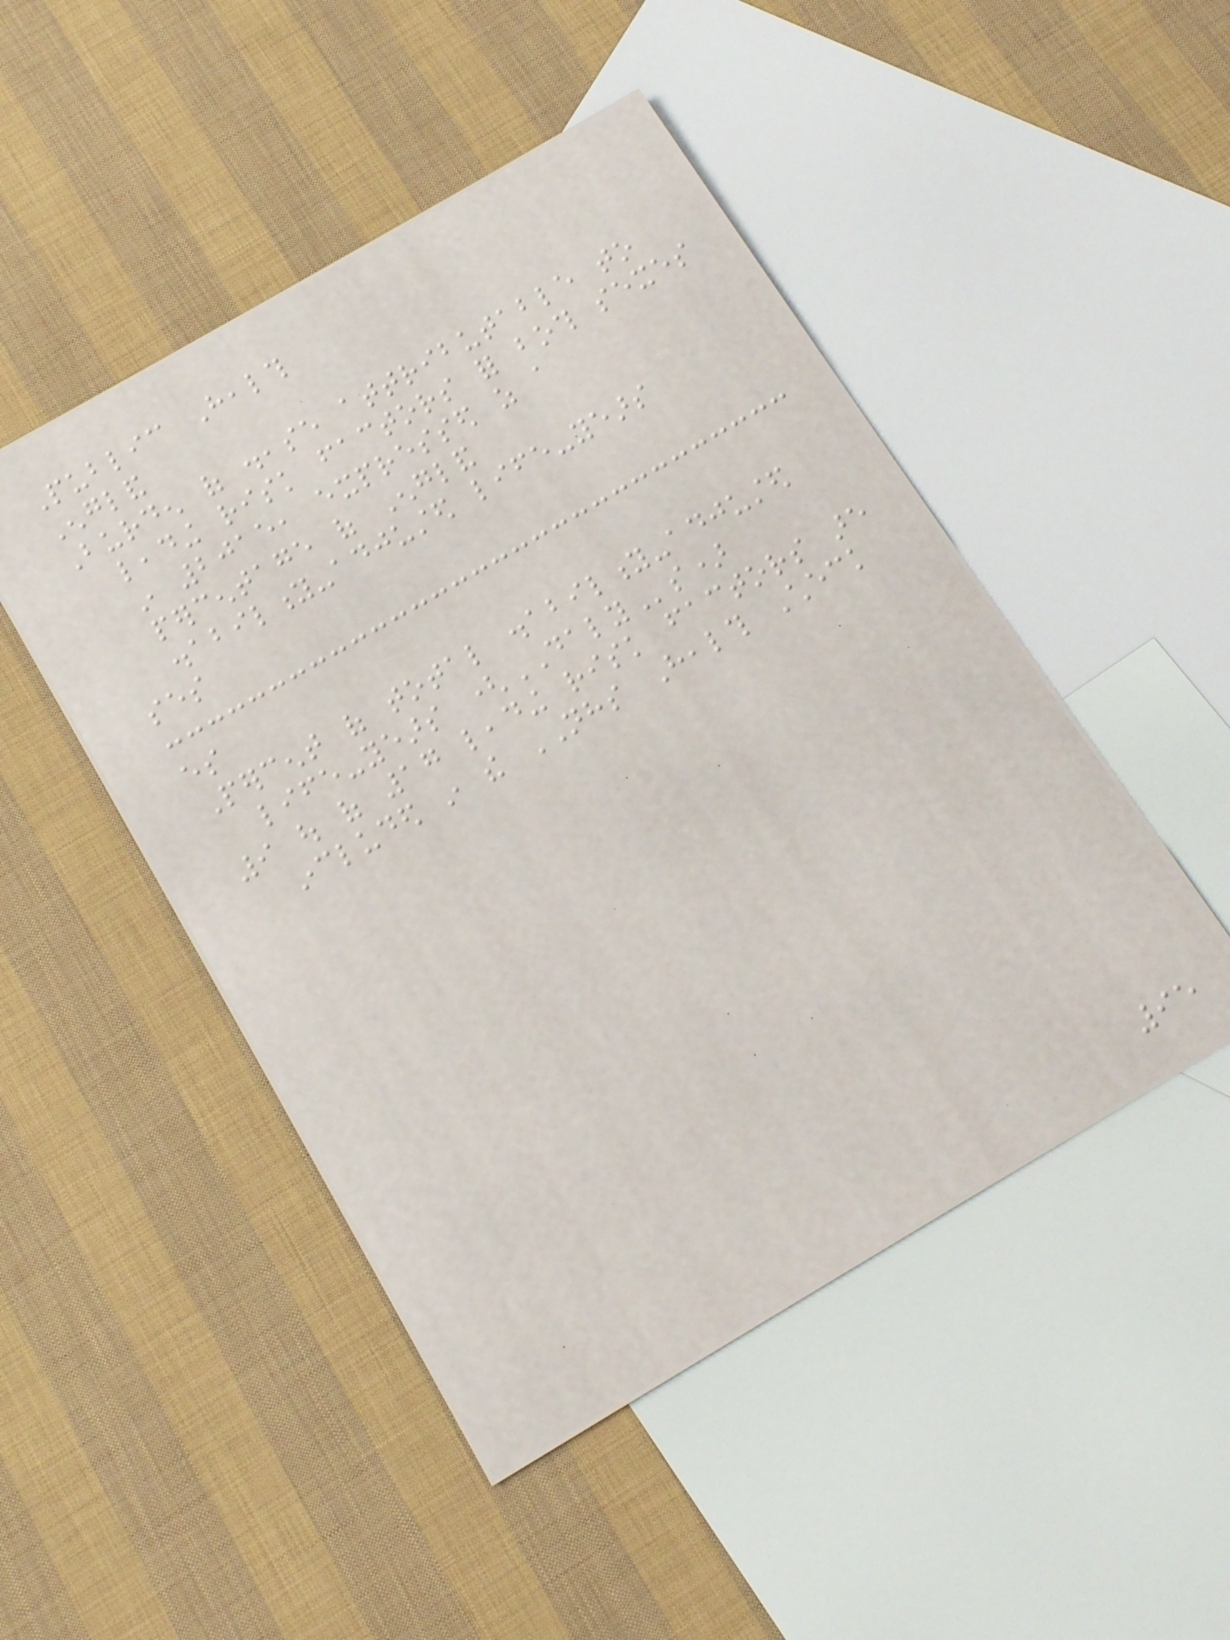Public Health
England
Burden of disease attributable to
leading risk factors for both sexes
in 2015, expressed as a
percentage of England
disability-adjusted life-years
ses
es
Percent of total disability-adjusted
life-years (DALYs)
9 out of 17 leading risk factors are
included in the NHS Health Check
95
